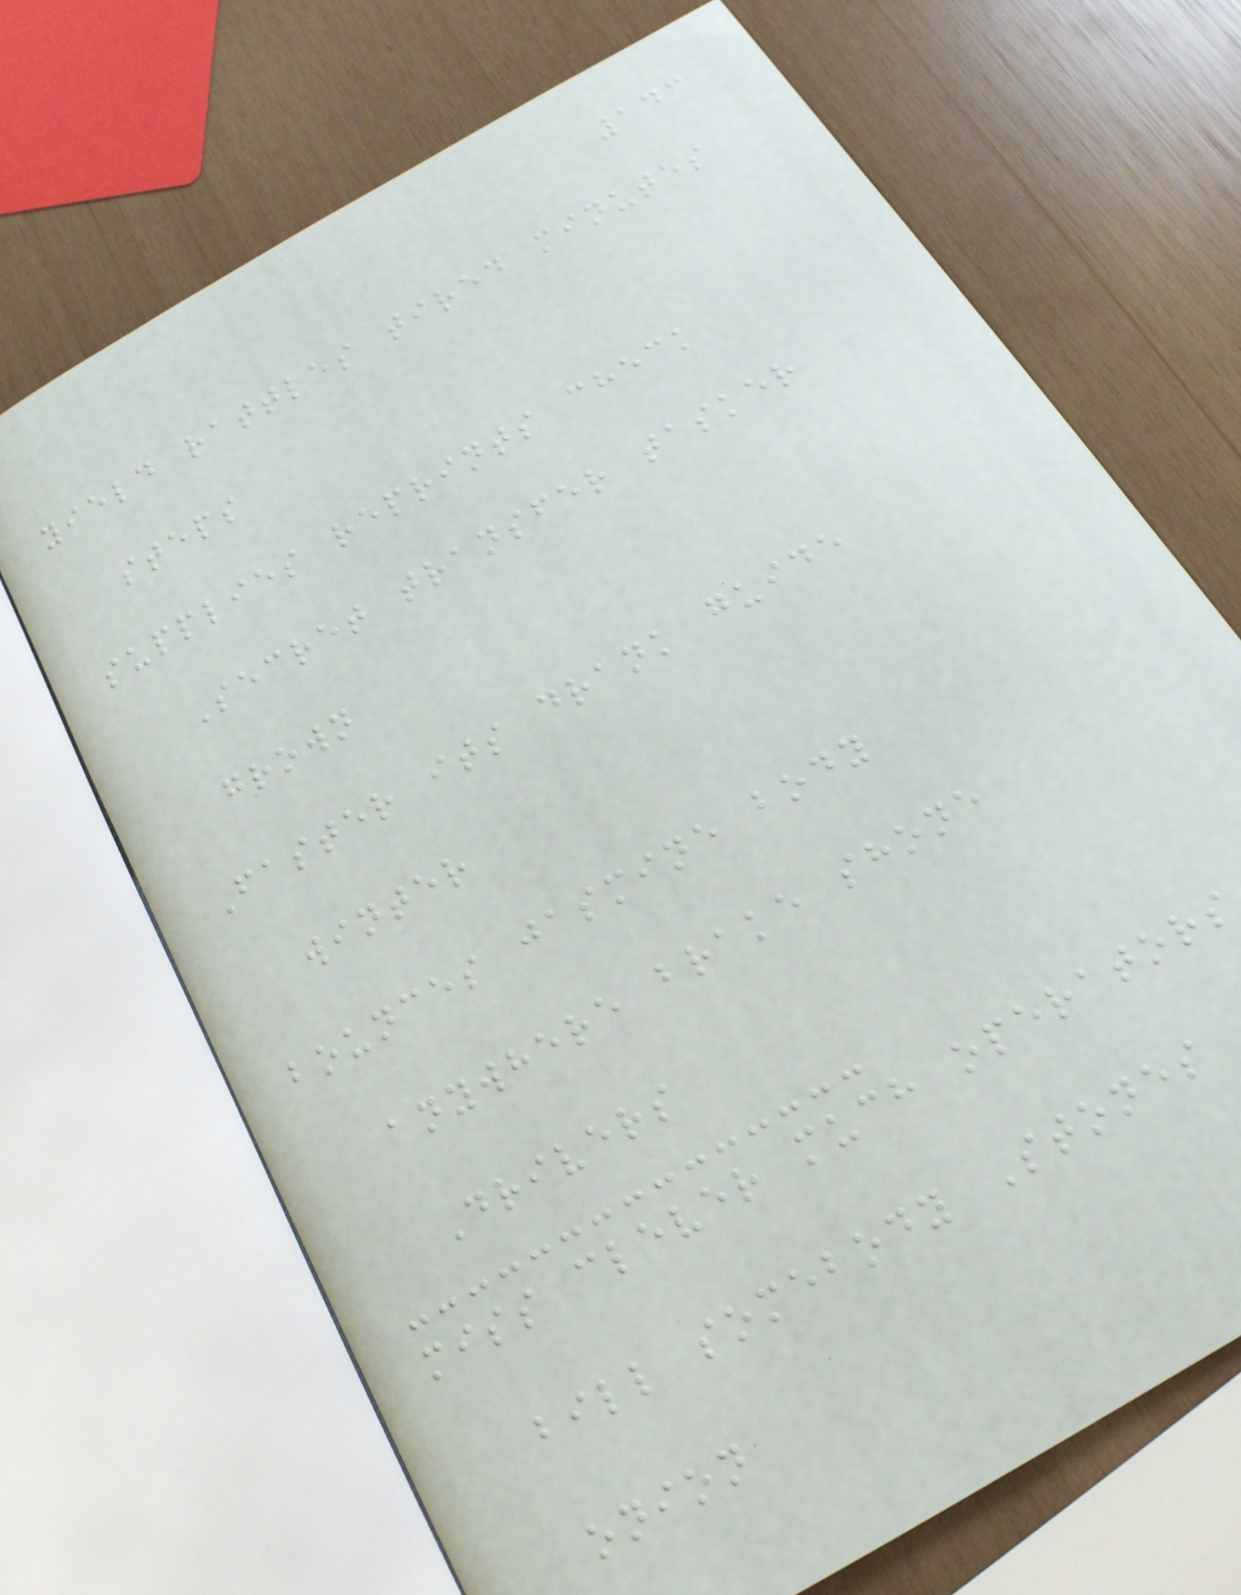143
yield rattles tired minutes
steps
supplies reprints check
Secret transfer tasker
grown
Faster its drank guide
winter
bounces jasmine body
anywhere brake shone
Drivers
miss clever much operators
bill somebody Stones
onion
